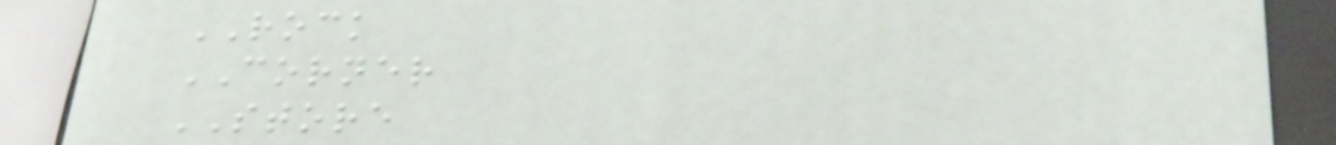ROCK
CORNER
STORE
